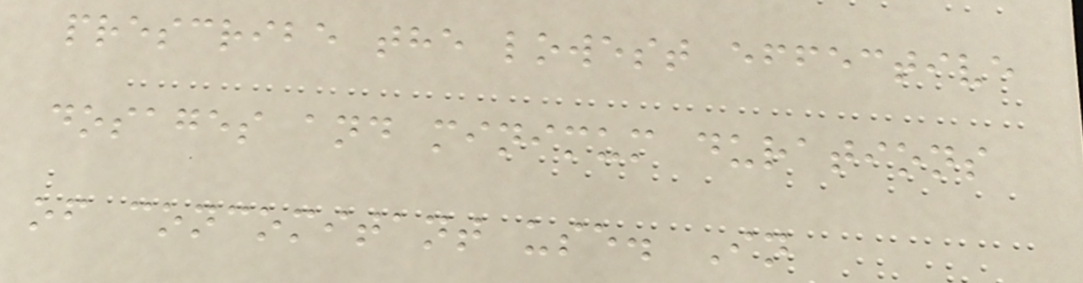prescribe the lowest effective
dosages and minimum durations
of concomitant use. In
